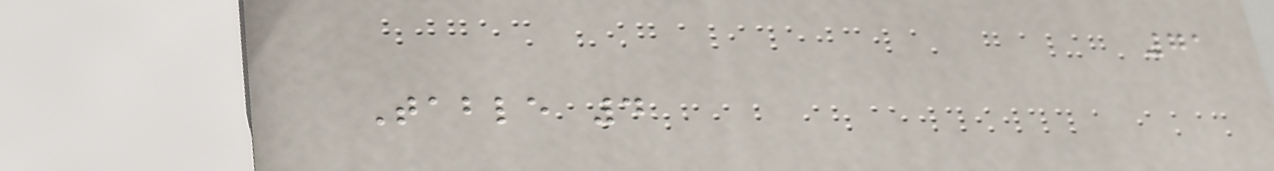71
Table 4
